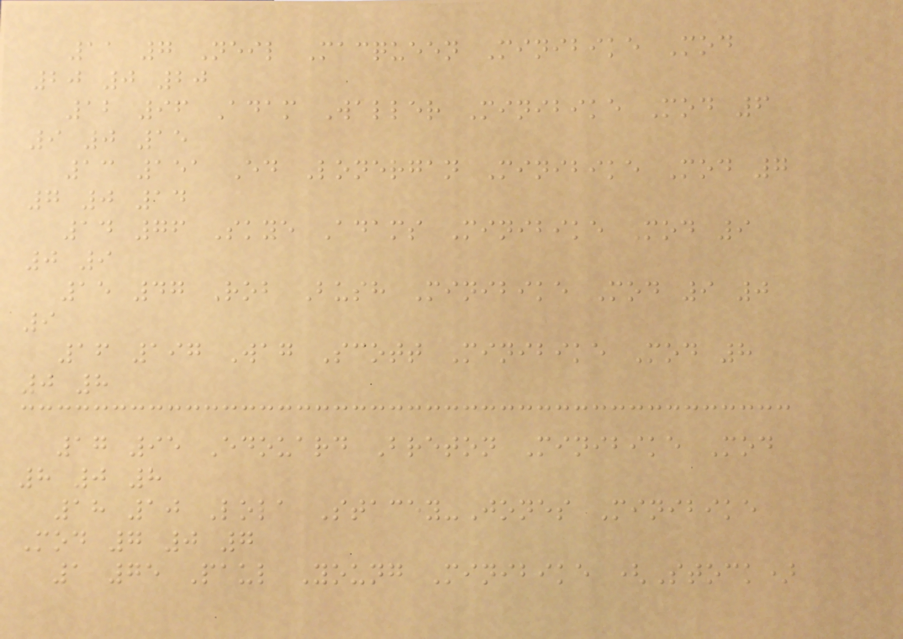11 7 Neil Macqueen Minibike Mod
20 0 20
12 96 Adam Waller Minibike Mod 6
9 0 15
13 151 Ed Lonergan Minibike Mod 7
7 0 14
14 76 Skye Adams Minibike Mod 9
0 9
15 47 Rob Bush Minibike Mod 9 0
9
16 197 Wag Scott Minibike Mod 8
0 8
17 95 Edouard Breton Minibike Mod
8 0 8
18 10 Lola Stacey-Jones Minibike
Mod 7 0 7
1 75 Paul Young Minibike (Stock)
